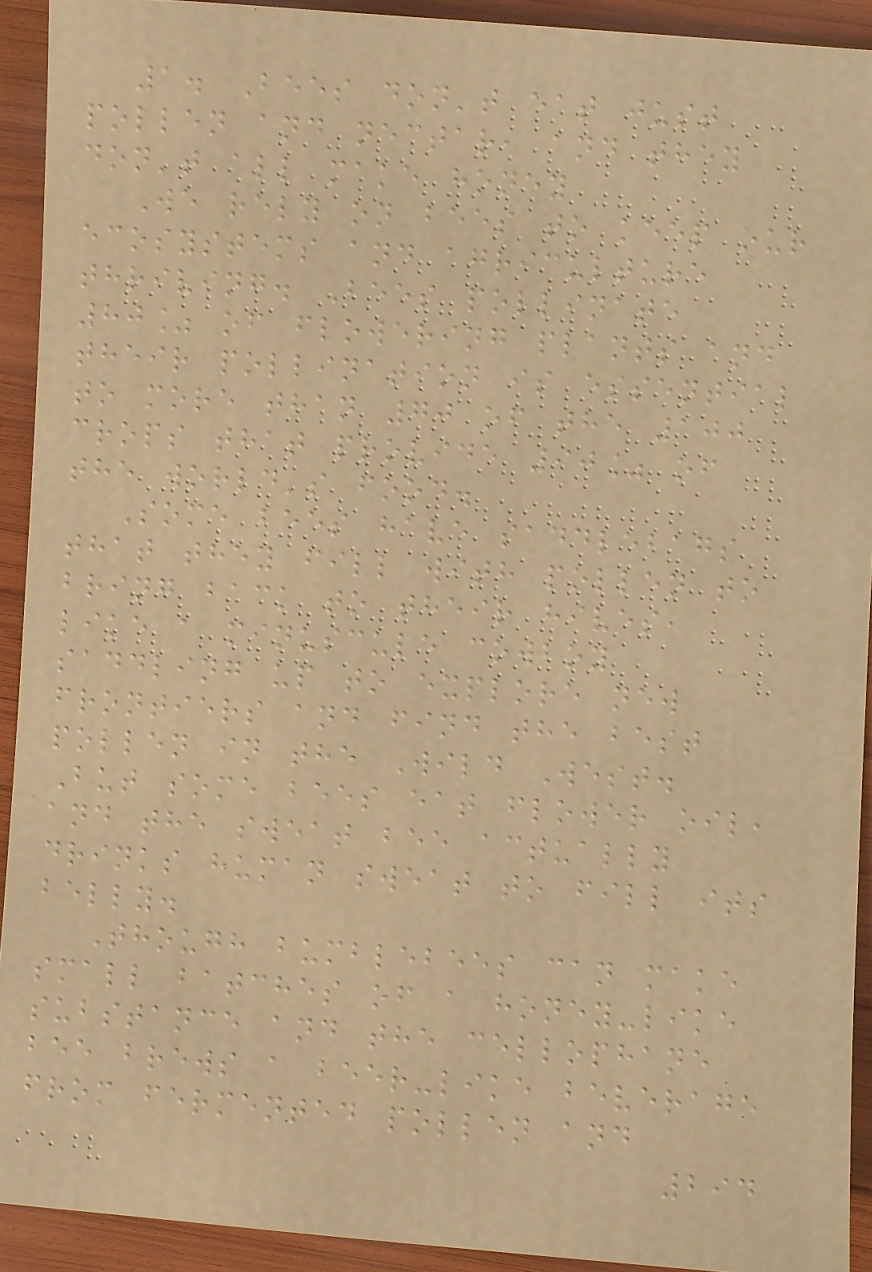1. Bees don't eat just
pollen and nectar, and they
don't all make honey
We rely on bees to keep our
ecosystems and agriculture
thriving. Bees pollinate
80% of flowering plants and
their pollination is essential
to more than 70 of the 100
crops that provide 90% of
the world's food.
Some bees have saddlebags
that they fill with pollen to
bring back to their hives,
like a minuscule cowboy
saddling up to explore new
frontiers and find the best
pollen in the Wild West.
But some bees eat flower oil,
and the sweat bee actually
drinks human sweat to fill its
belly.
Though bumblebees can make
small batches of a honey-like
substance and the cellophane
bee brews a beer-like beverage
from fermented pollen and
294
